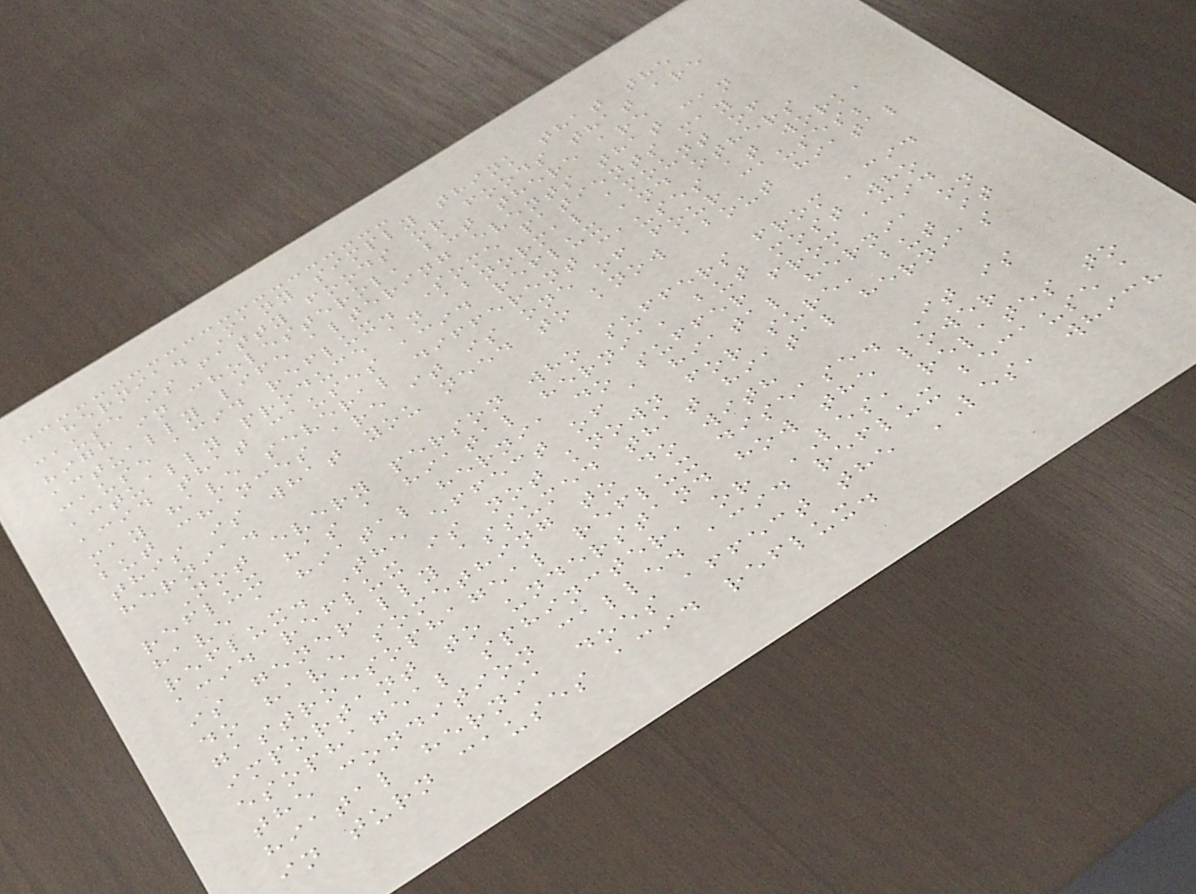hernia. Many simply think that the
cause is fatty foods or foods that are
high in cholesterol, but there are
actually life altering events that can
cause acid reflux. Some patients may
actually produce an abnormal amount of
acid that causes acid reflux and others
may have several different causes at work,
but chances are it is one of four causes;
this is what you need to know about hiatal
hernia.
Not every person who suffers from acid
reflux has a hiatal hernia, but most who
have a hiatal hernia do suffer from acid
reflux. The effect of a hiatal hernia on
acid reflux is not known for sure, but it
is generally assumed that hiatal hernias
do have something to do with
gastroesophageal reflux disease. It is
important to understand how the lower
esophageal sphincter, or LES, relates to
the condition called acid reflux because a
hiatal hernia does affect the LES, which
in turn causes acid reflux.
